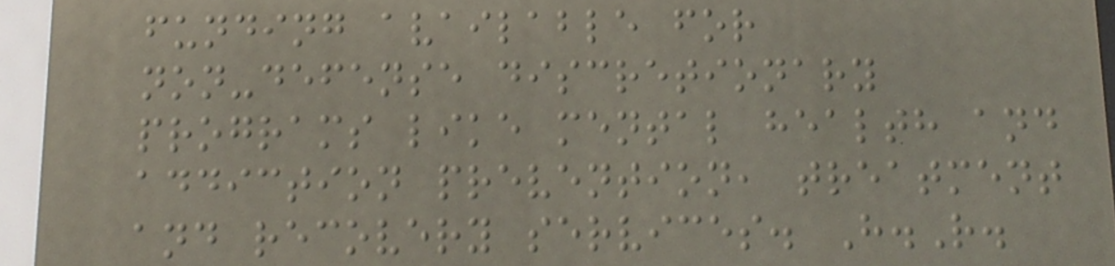funding available for
non-defense discretionary
programs like mental health and
addiction prevention, treatment
and recovery services. H.R.
